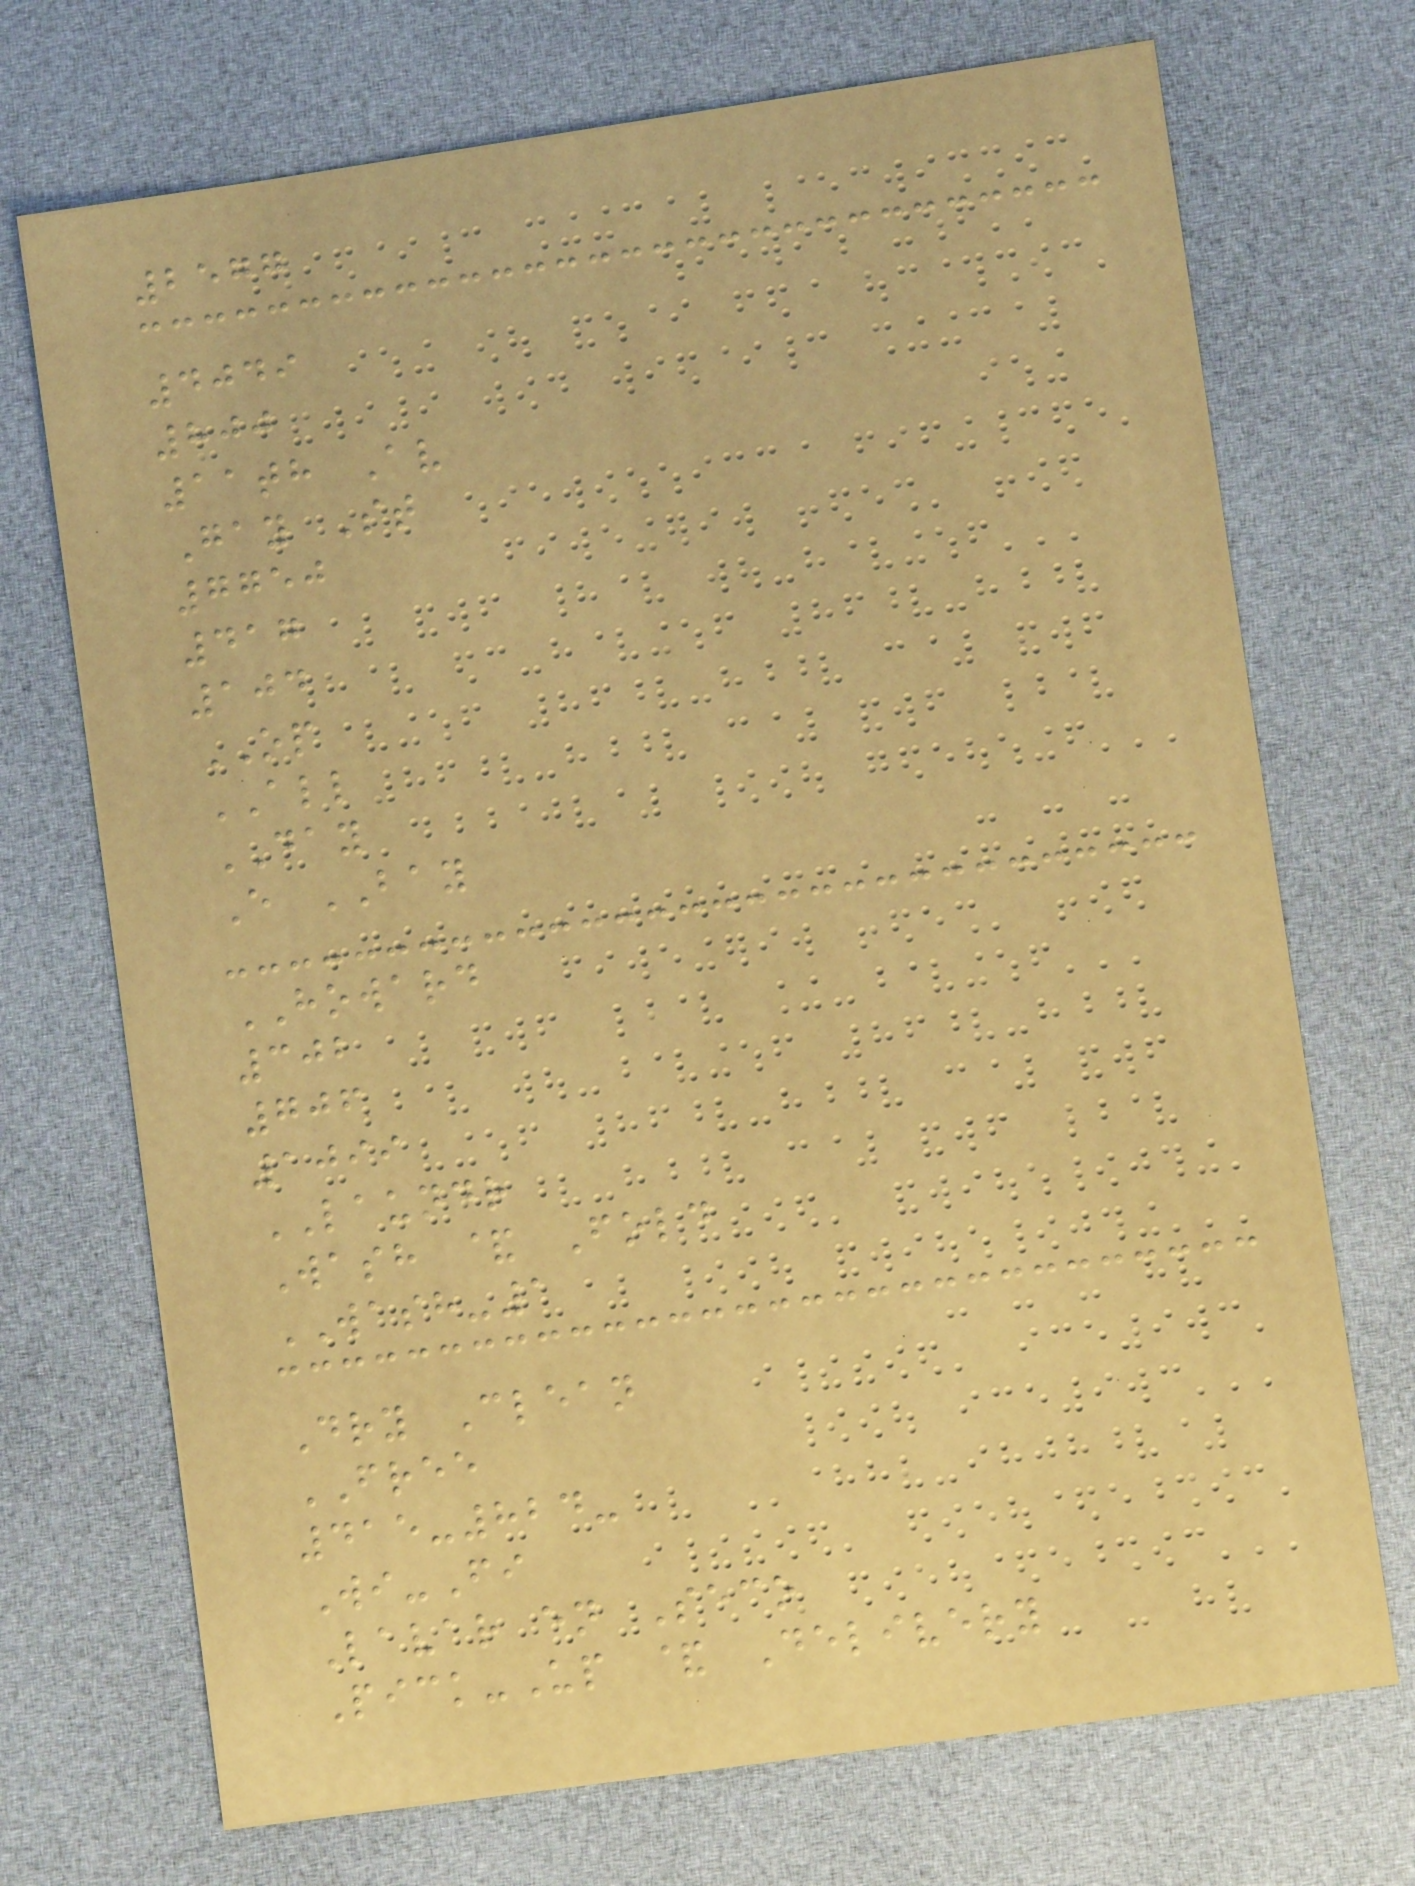2577
4049
800
11th Av
Gay St
7750
417
104
OP
ALL
DAY
E BAY
HOWARD
302
706
1099
LAUNDR
Wash & Fold
WASH-1
Dry Clean
FREE
415-824-
Wi-Fi
Lavar en Seco
Pick-Up & Delivery
